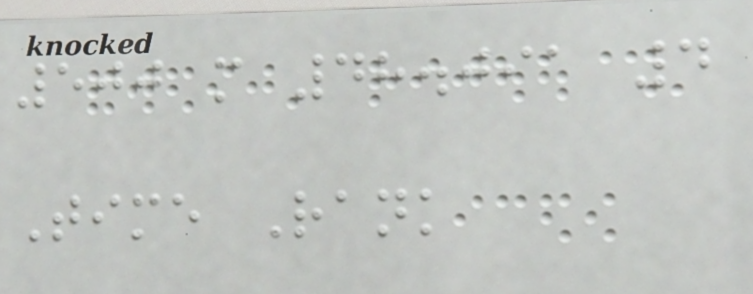500 m 48.091 4
Time Rank
